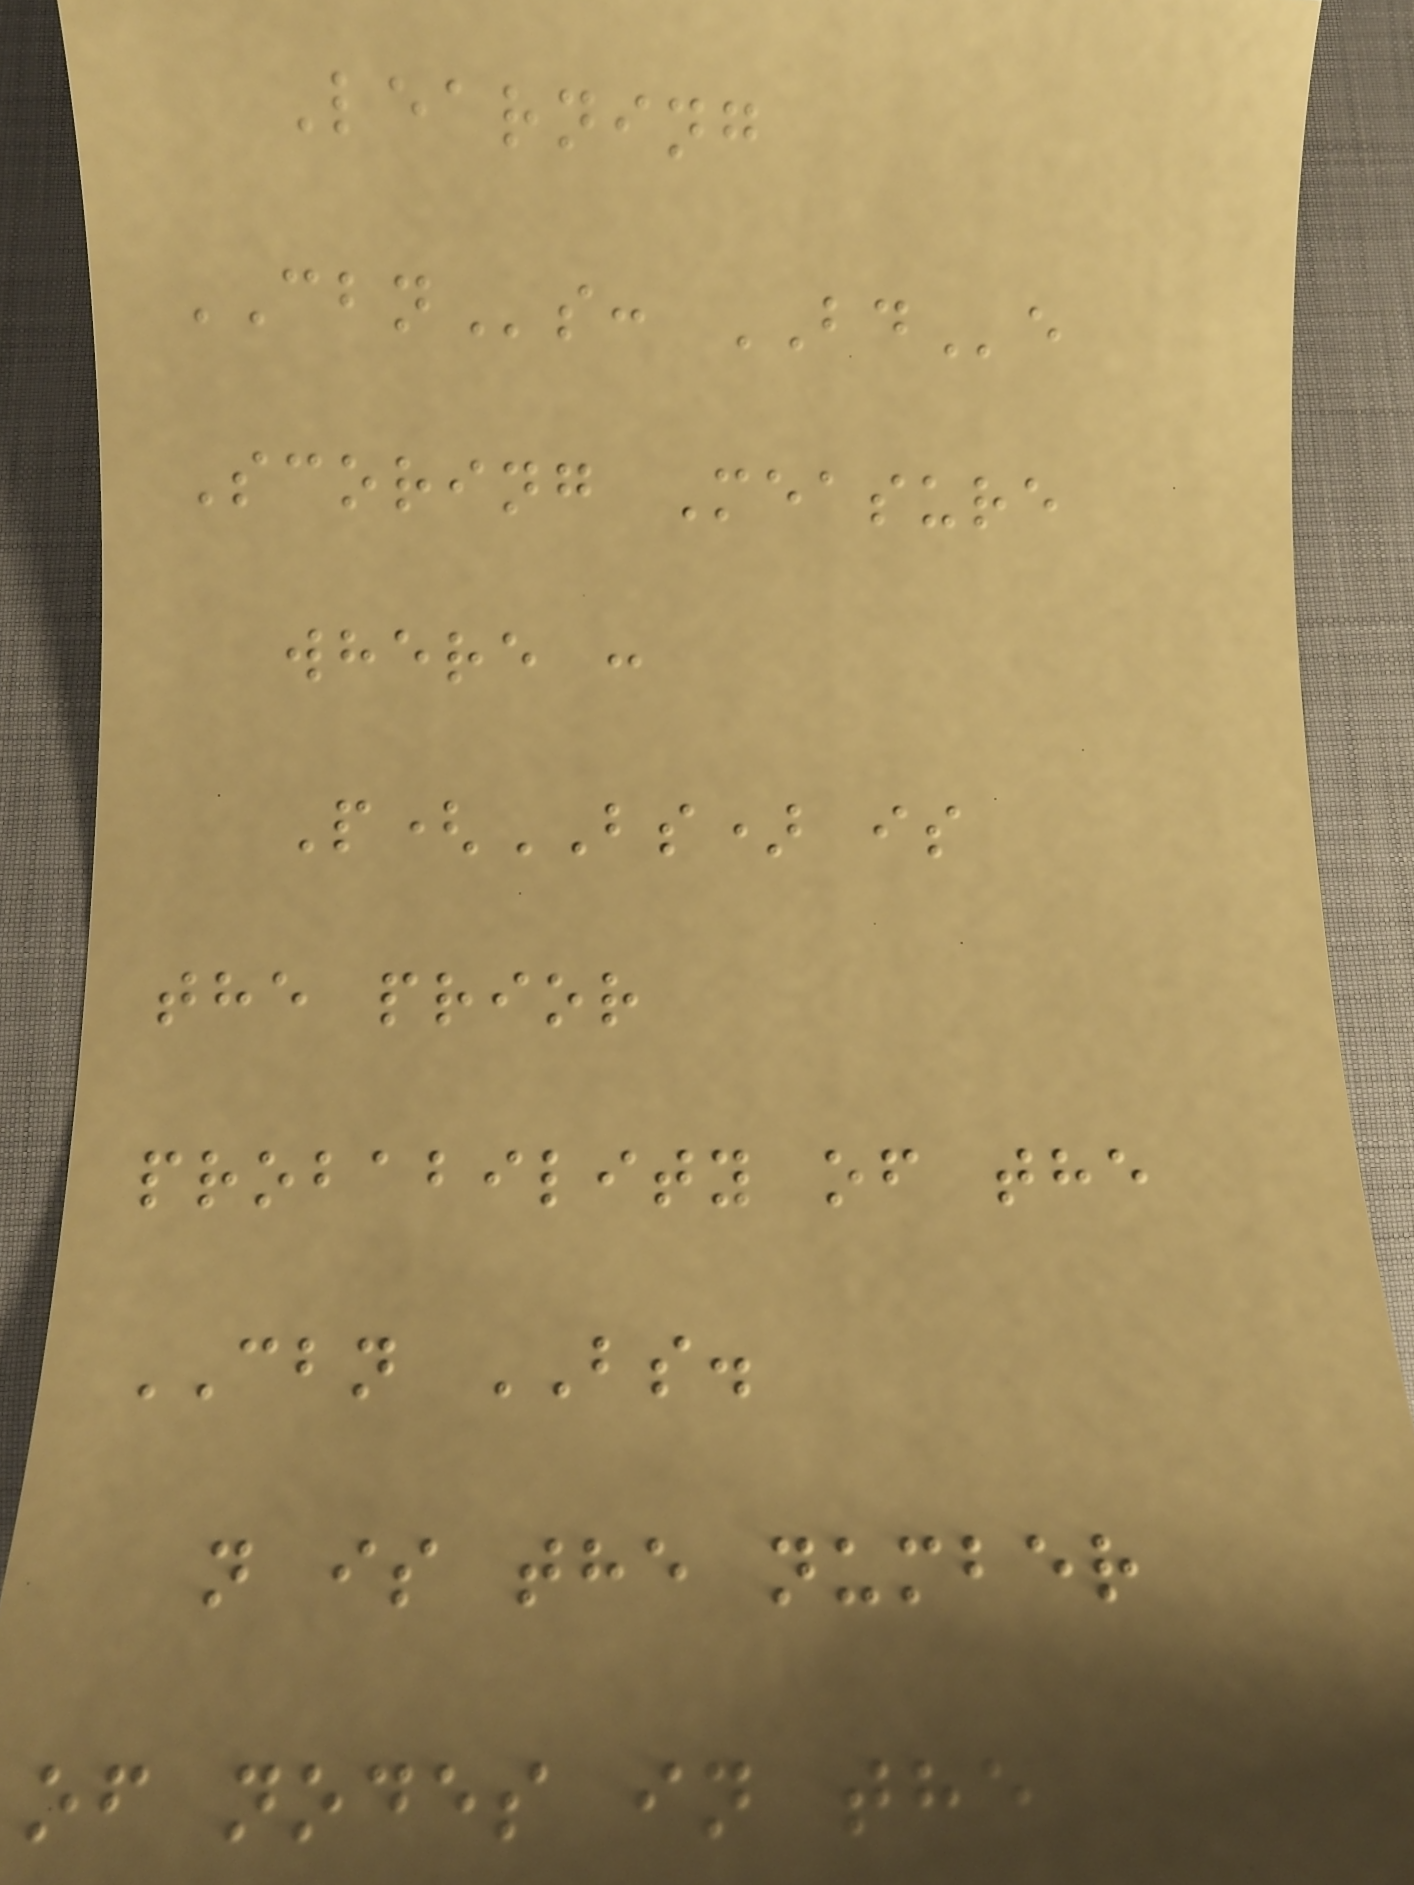Learning
CBNs: BDe
Scoring Measure
where :
P(BS) is
the prior
probability of the
CBN BS.
n is the number
of nodes in the
